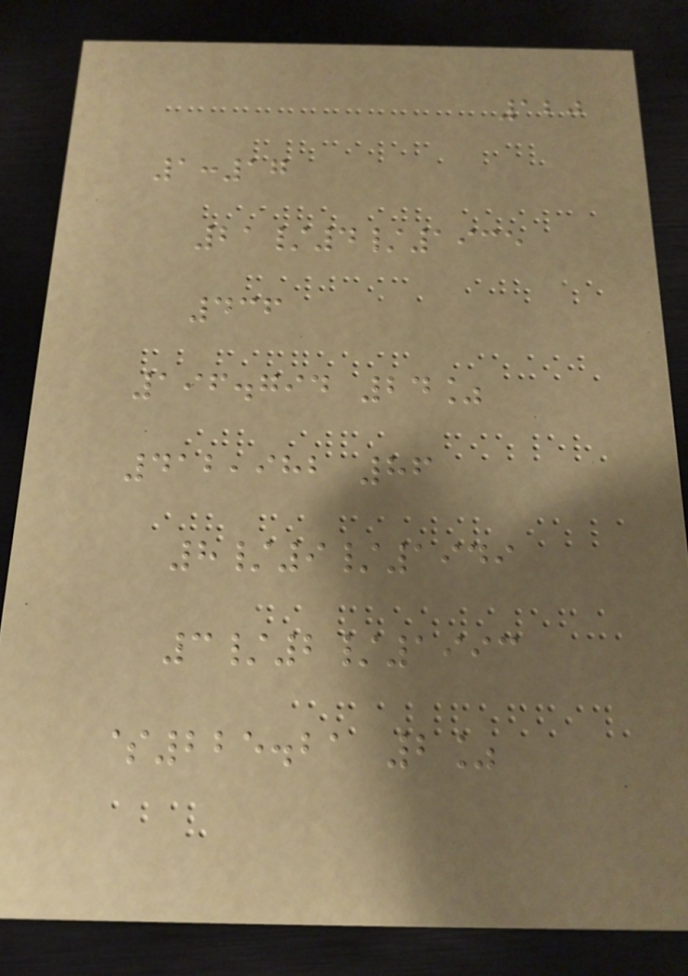120
1:17
21/4/1935
436
196.794 24%
412,982 86
8/9/1949
3/2/1993
$225.21 2%
